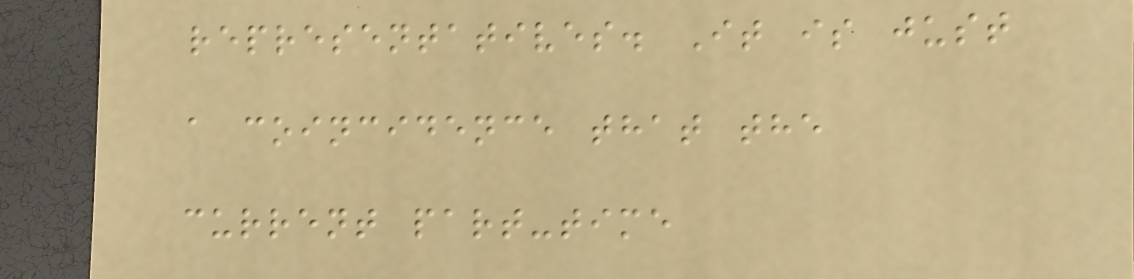representatives. It is just
a coincidence that the
current part-time
